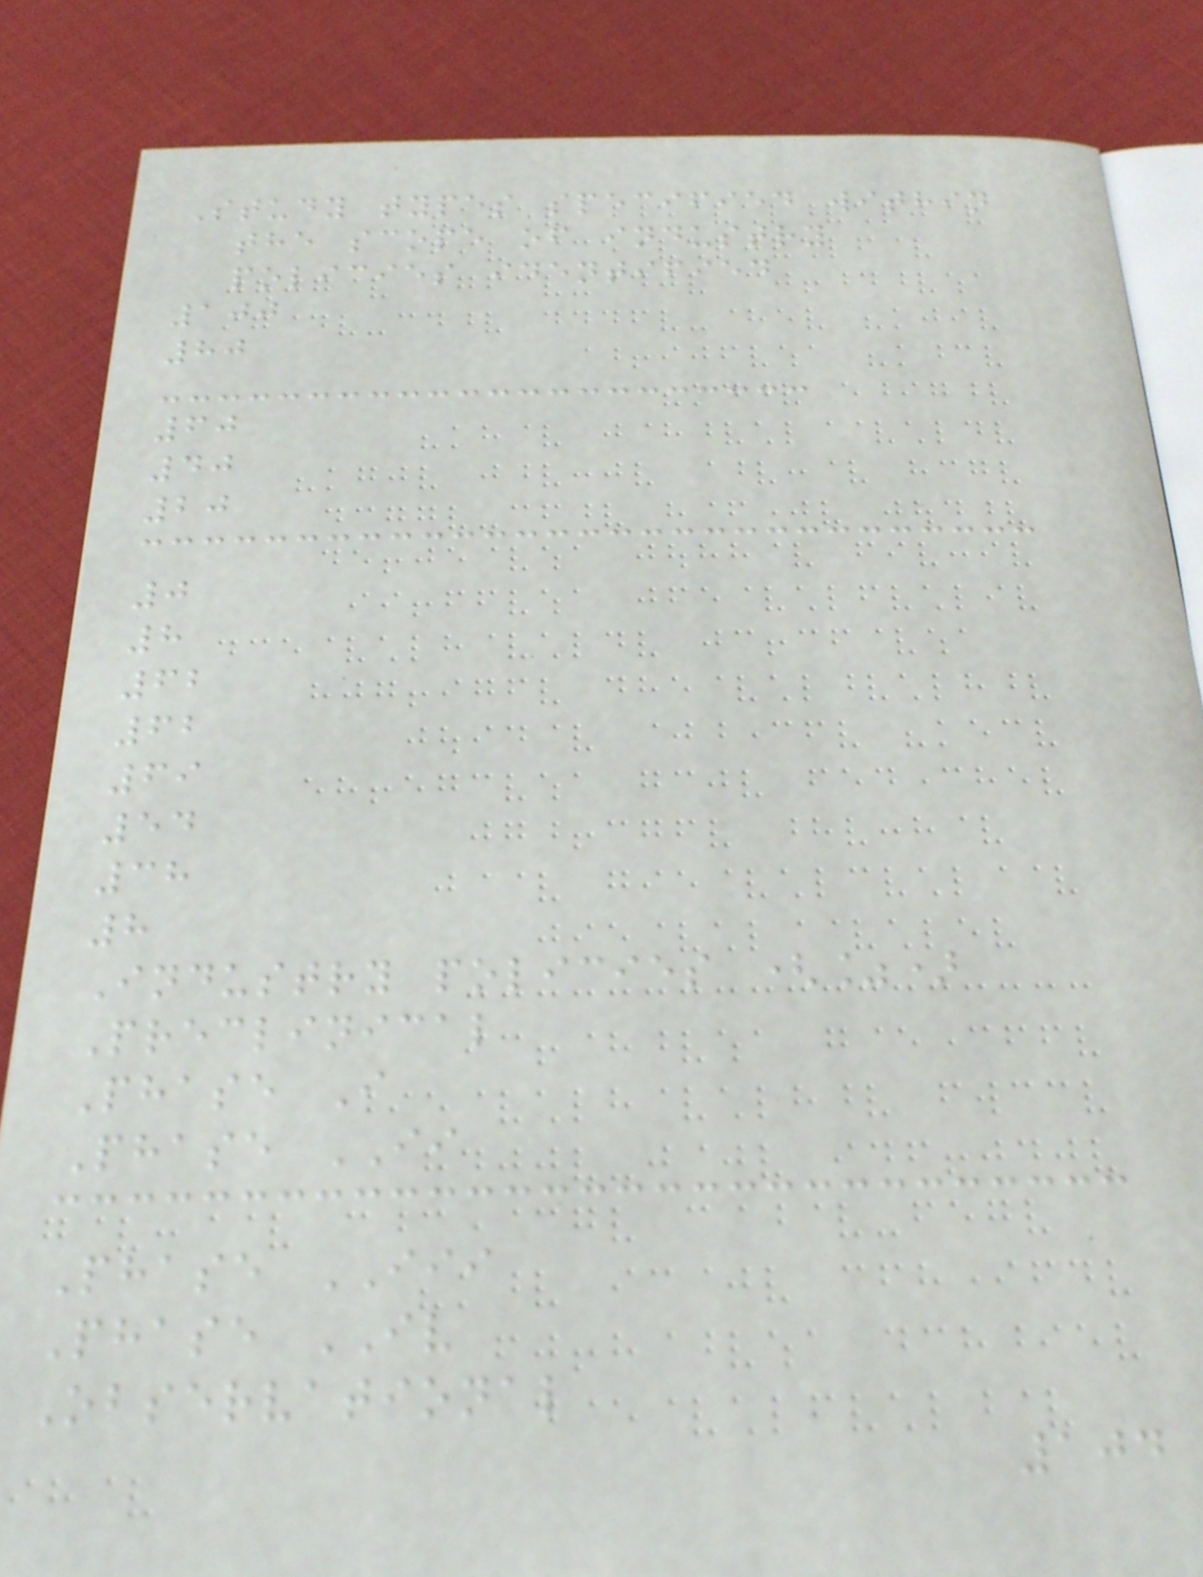Study types specified within
the scope of industry
policies identified
100
80
60
40
20
0
8
62
62
69
54
38
8
Industry policies (%)
Preclinical
Phase I
Phase II
Phase III
Phase IV
Observational
104
